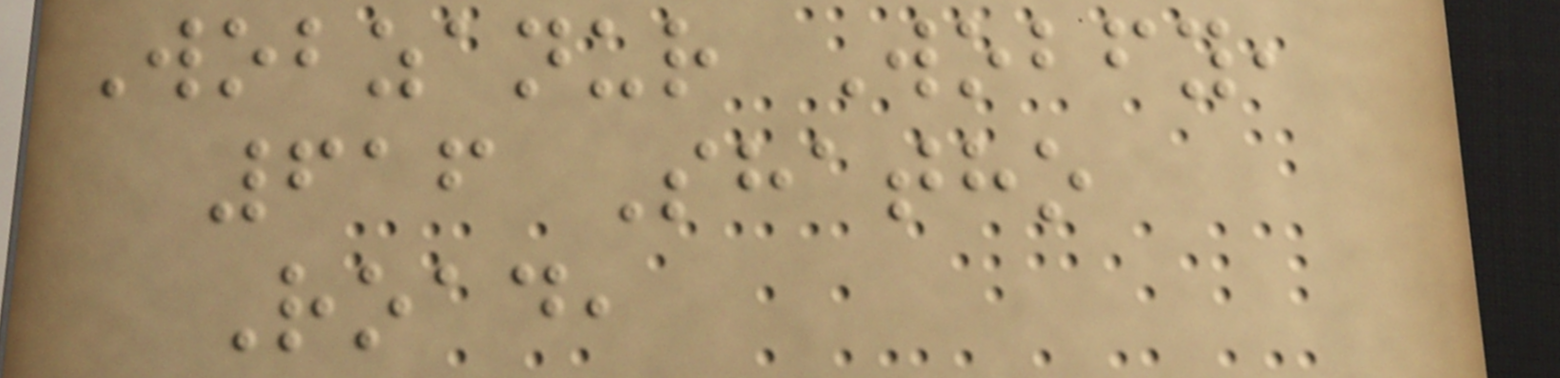Wobzanur Wobfy,
616 Shatho
Road,
